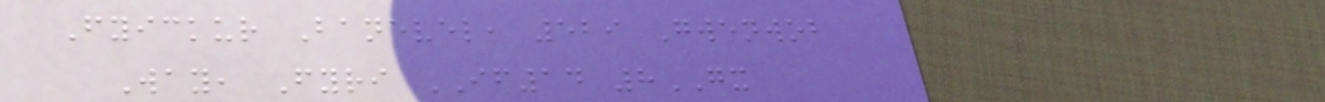Fyickur Banevel, 529 Gwenwob
Way, Fyri IF14 8GX
